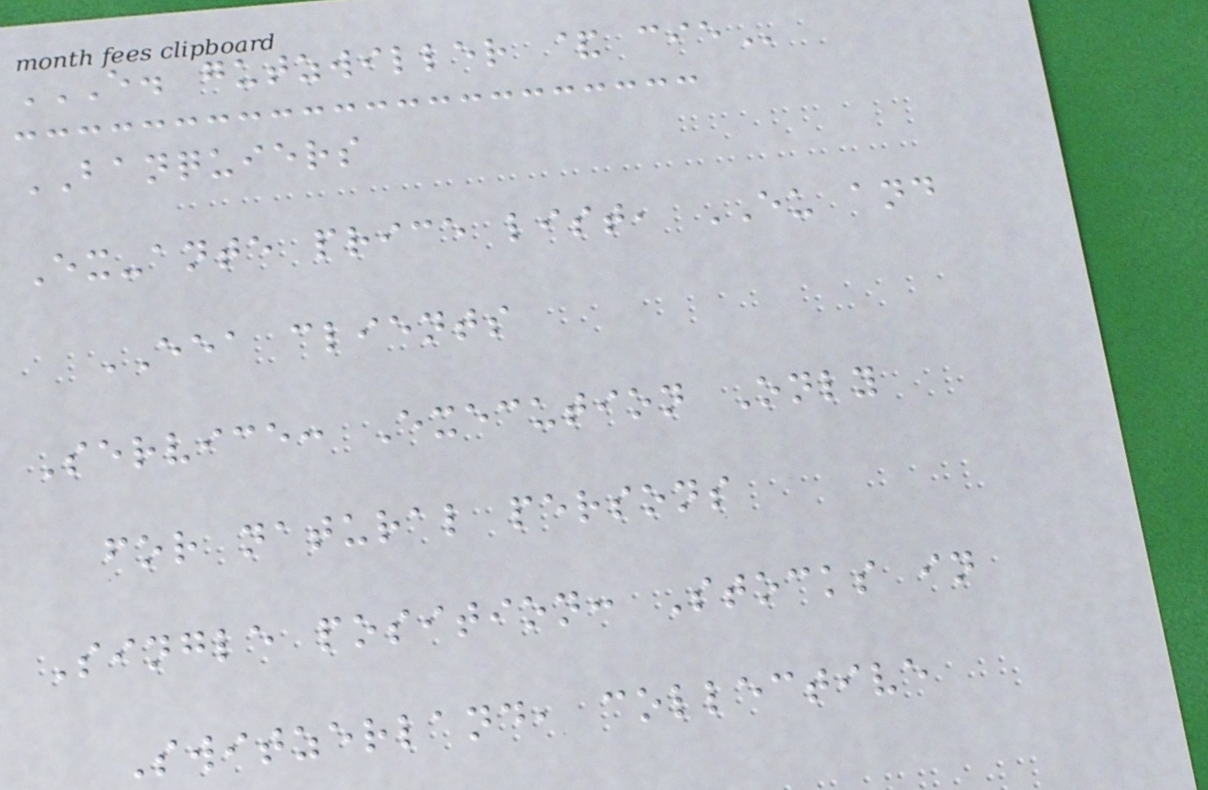E. GUTZWILLER & CIE
BANQUIERS
Ex-ante price list, EU and
EEA clients
Service: Execution Only
for natural persons
Single position: Stocks in
Switzerland, collective
